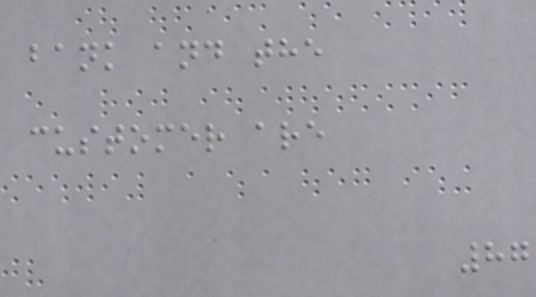bank and the
customer are
87
